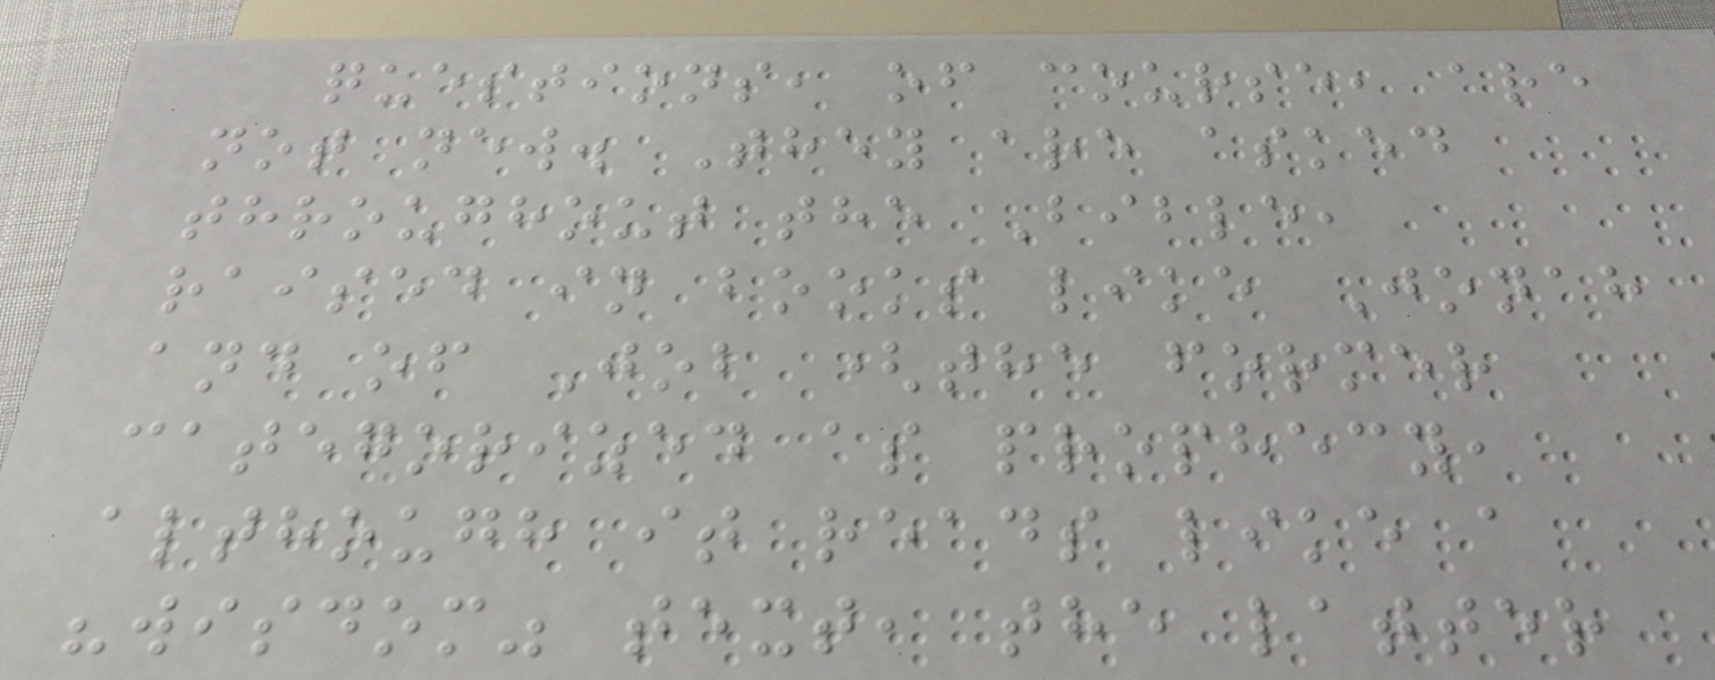questions, of course, are
not new. They are asked
throughout the Bible,
raised in books like Jonah
and of Job (the former
categorized as prophecy,
although it reads like a
"wisdom" text, the latter
